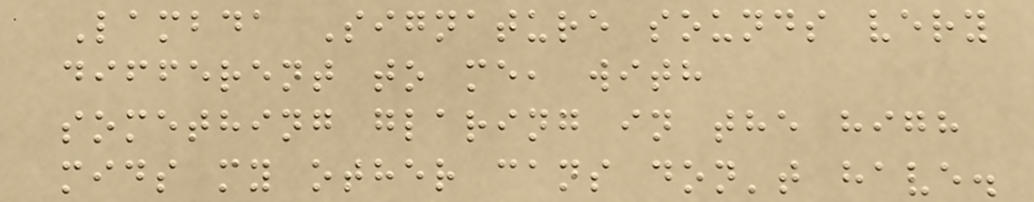Lambda Signature sounds very
different to me, with
something glaring in the high
mids my other cans don't have.
